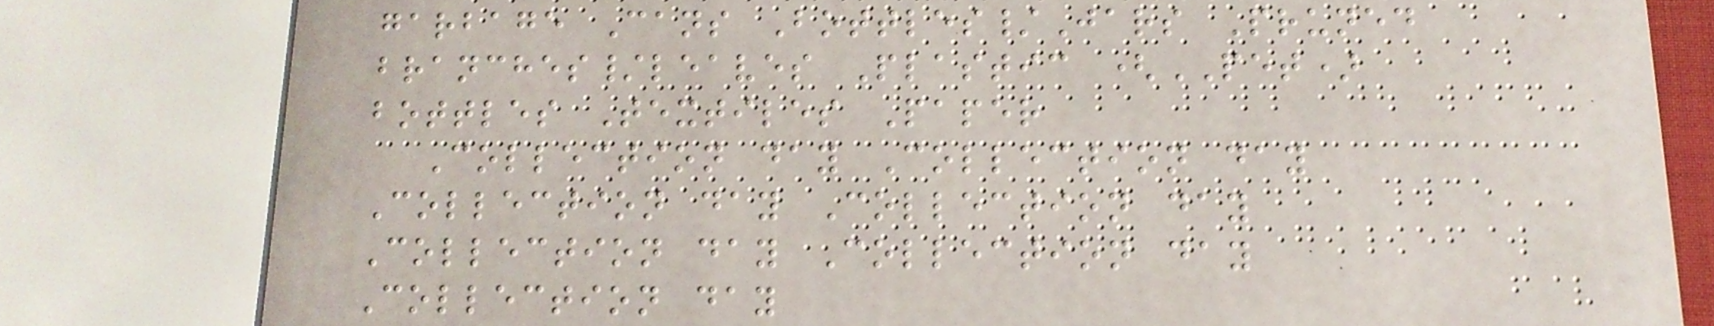garbage Cans Bottles/Jars Pruned
branches/leaves Plastic (PET)
bottles Textiles Paper
Collection day Collection day
Collection day Collection day
Collection day Collection day
Collection day
